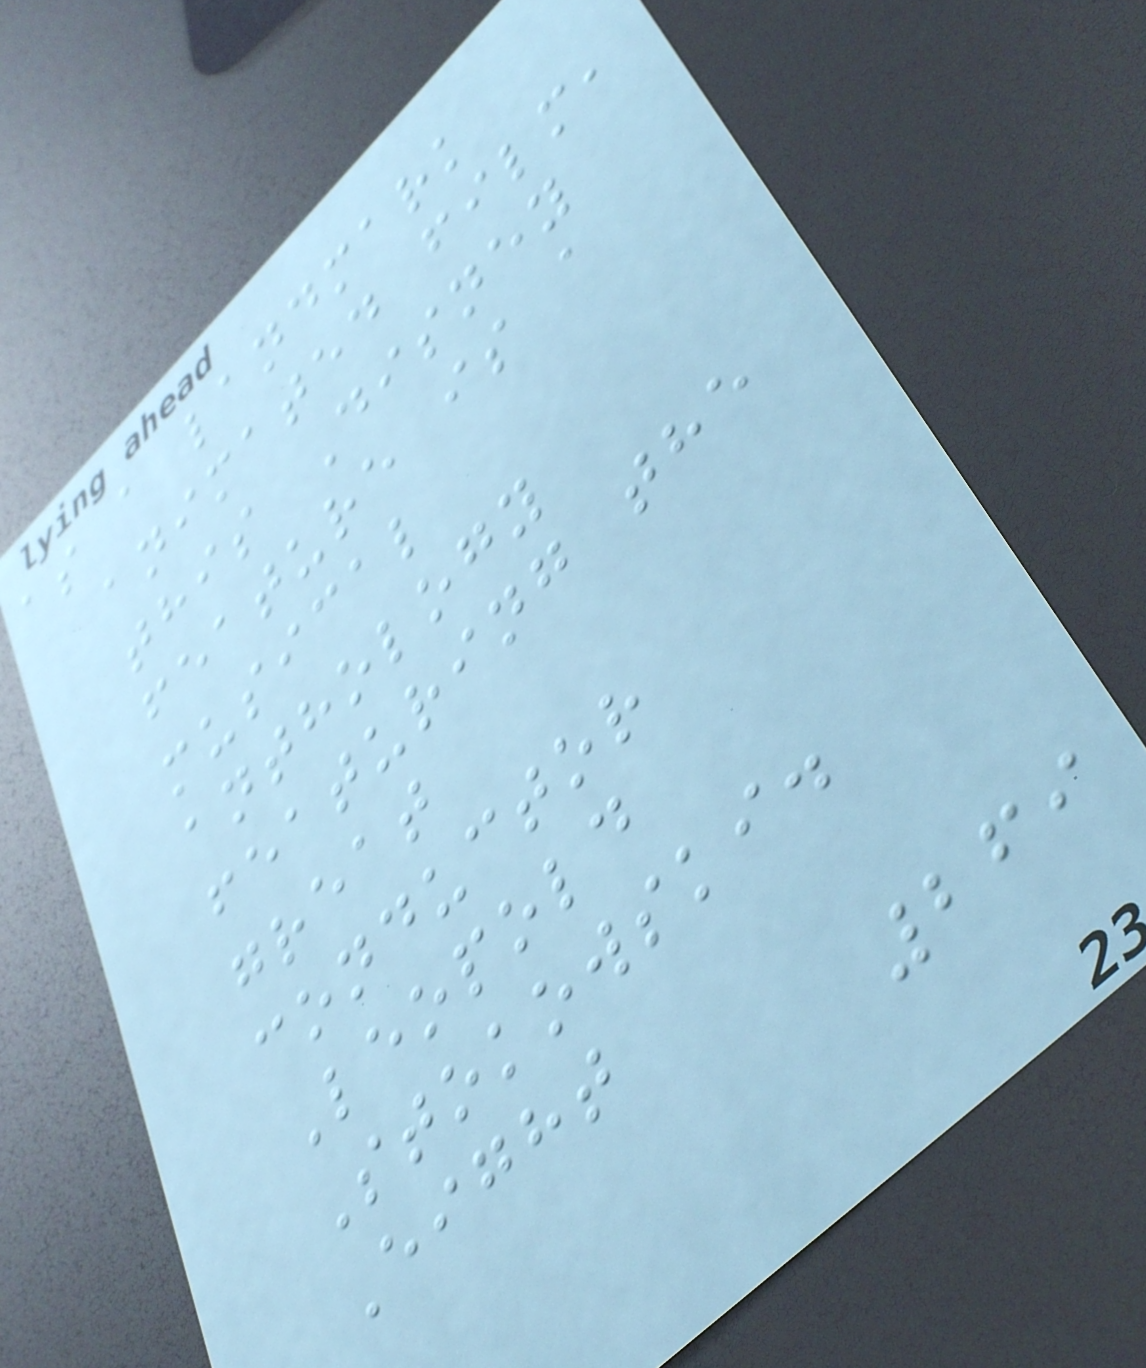as a landmark
animated film,
this Disney
feature is a
musical
anthology
featuring the
great
conductor
Leopold
Stokowski.
Eight
269
